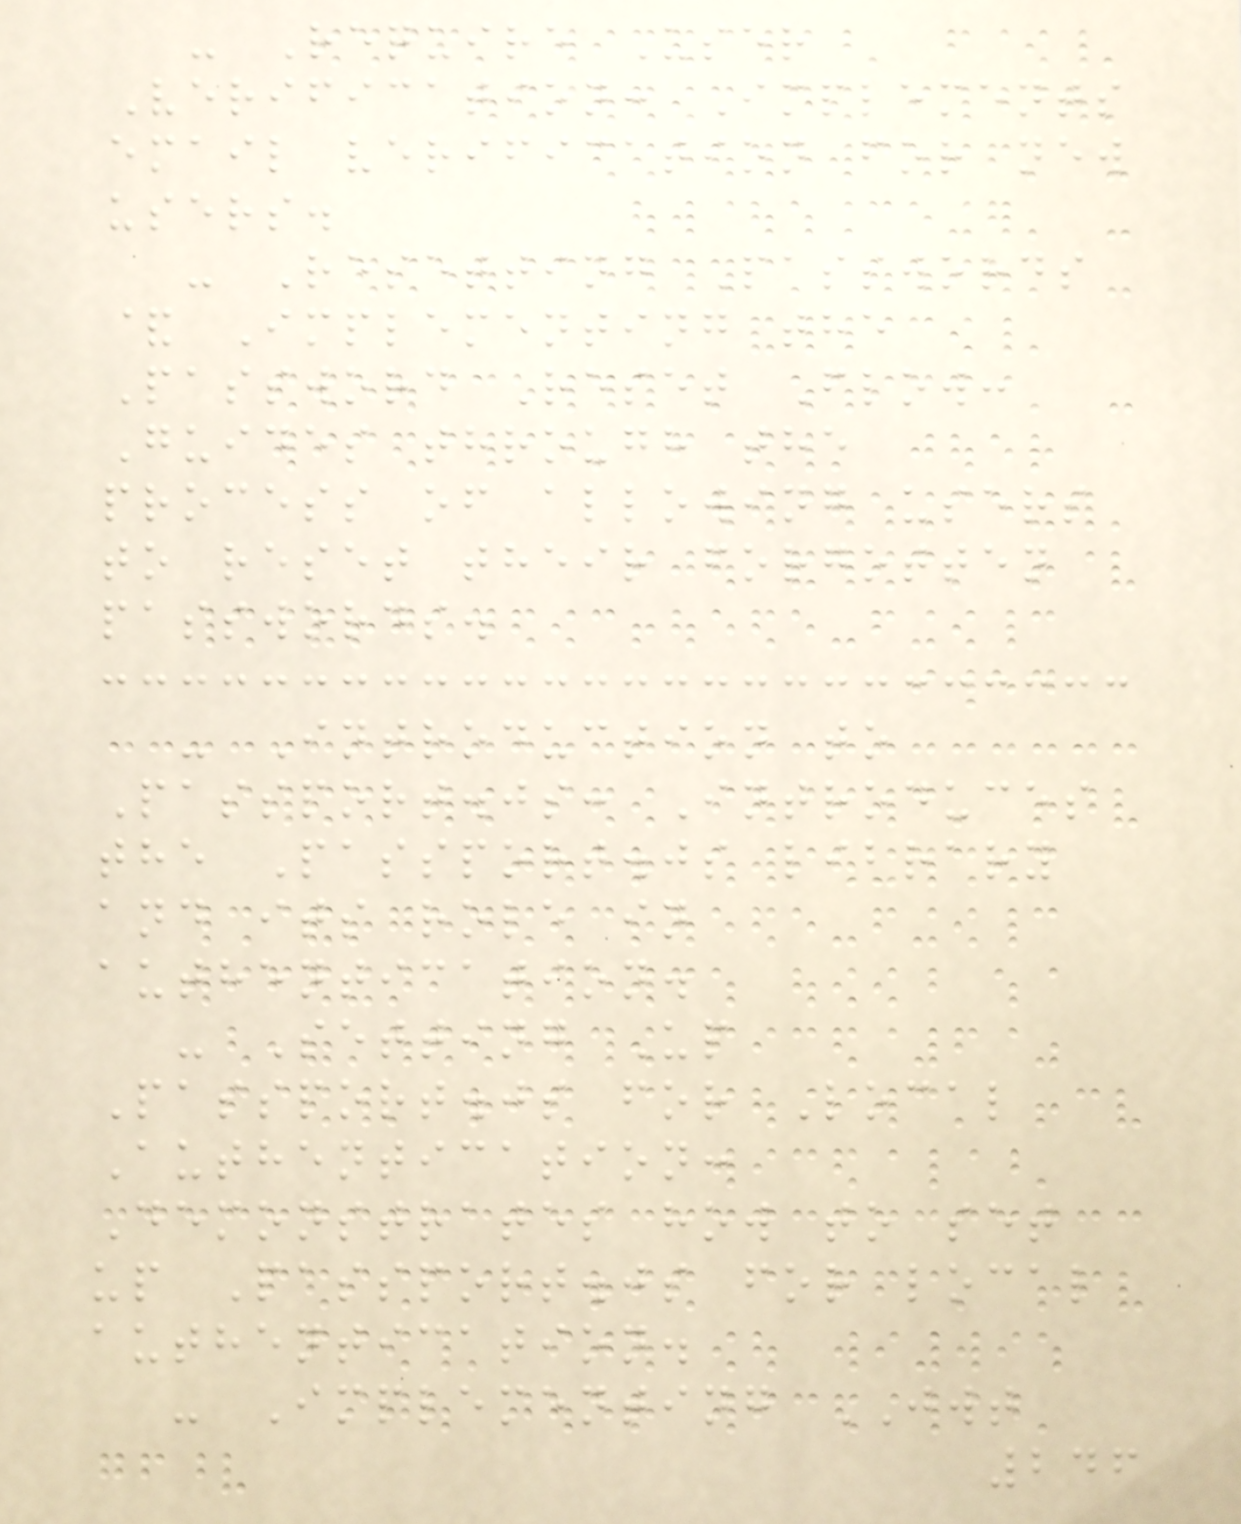- Require User
Verification: Implements
email verification for new
users.
- Resetting Passwords
& Implementing the
Password Reset Flow:
Guides through the
process of allowing users
to reset their forgotten
passwords.
- Introduction to
Passport.js: Introduces
the Passport.js library
and its role in
authentication.
- Setting Up
Passport.js for Local
Authentication:
Demonstrates how to set
up Passport.js for local
authentication.
- Implementing JWT
246
